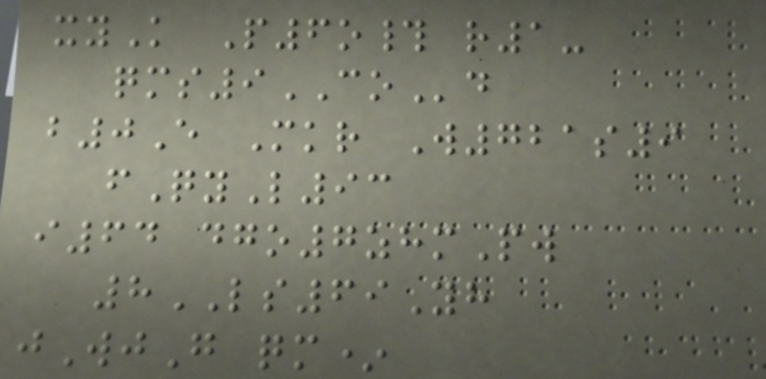xyK P6o# r1-
qms9COd
b0E Mkr W721s9
fQyL93
i64 dgo7zhmPw
8LS69Yh
jWjG qm*
